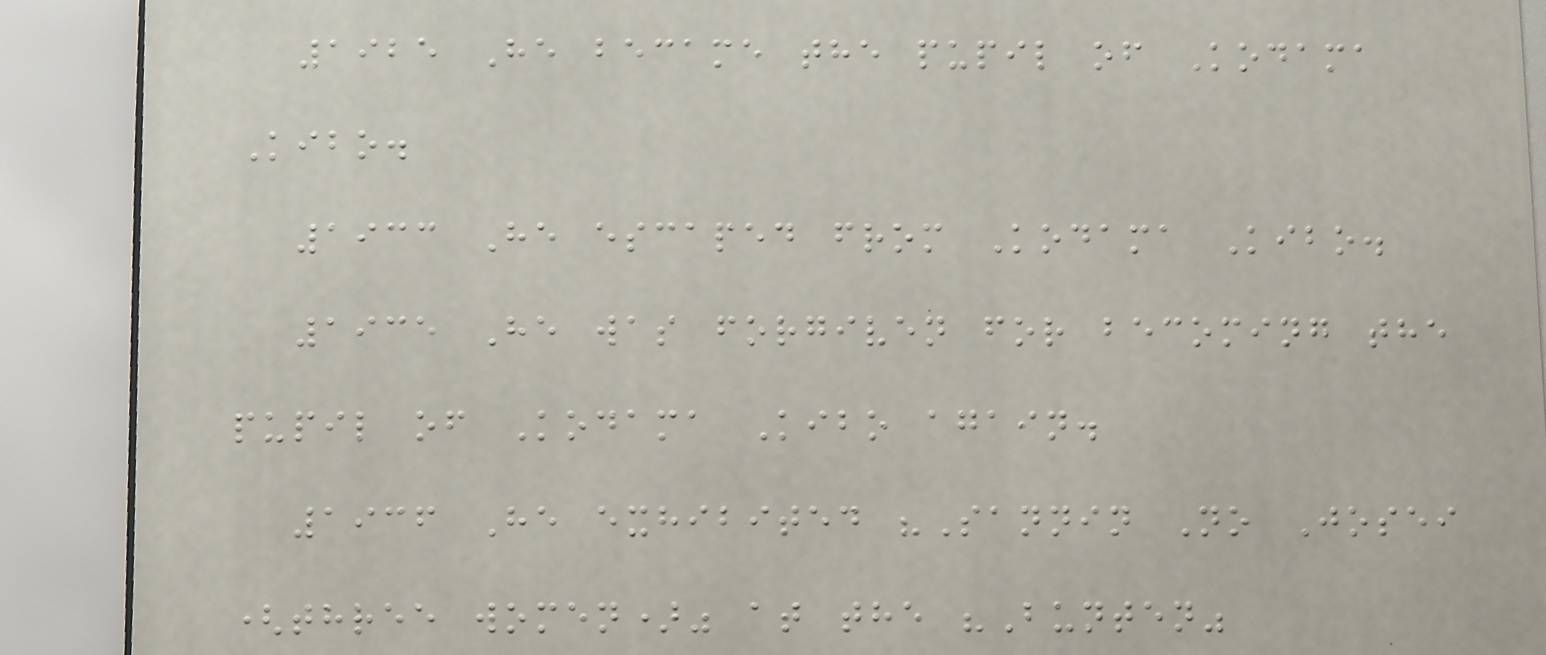1925 He became the pupil of Kodama
Kibo.
1933 He escaped from Kodama Kibo.
1935 He was forgiven for becoming the
pupil of Kodama Kibo again.
1936 He exhibited "Sannin No Josei
(three women)" at the "Bunten"
